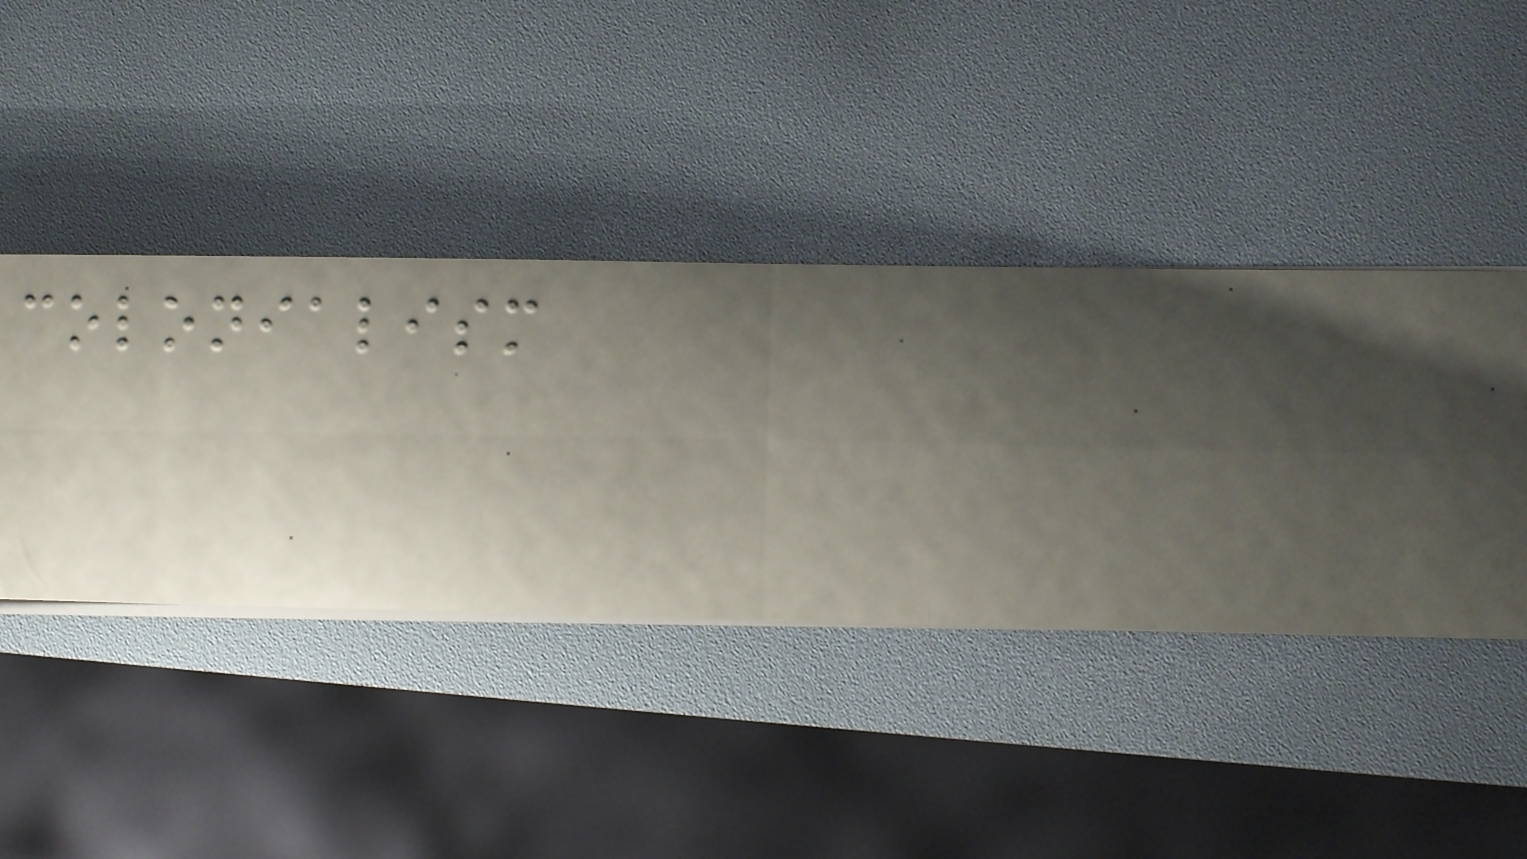colonialism
